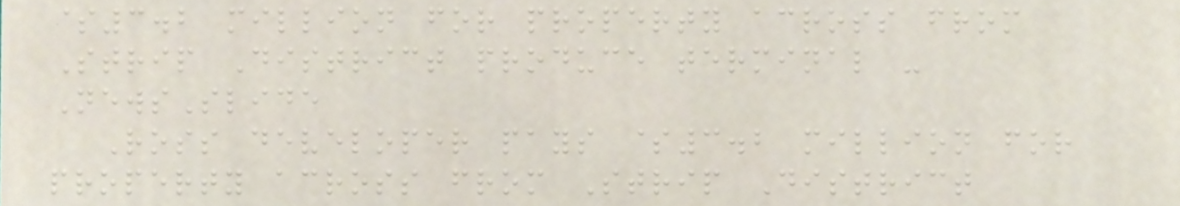$3.2 million for property across from
Strip District produce terminal -
NewsSlide
Ross developer pays $3.2 million for
property across from Strip District
